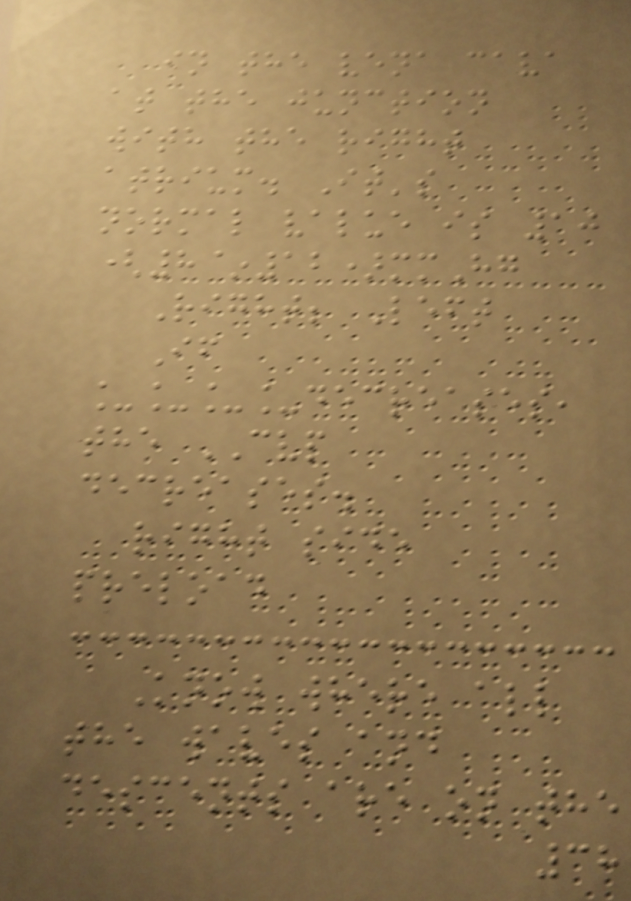in the vena cava
at the junction
with the right
atrium. It's
normal value is 10
(8~12)mmHg
Right; Left
If
____decreases,
the CVP
decreases.
right side
preload
Know where all
the waves and
descents are on the
38
